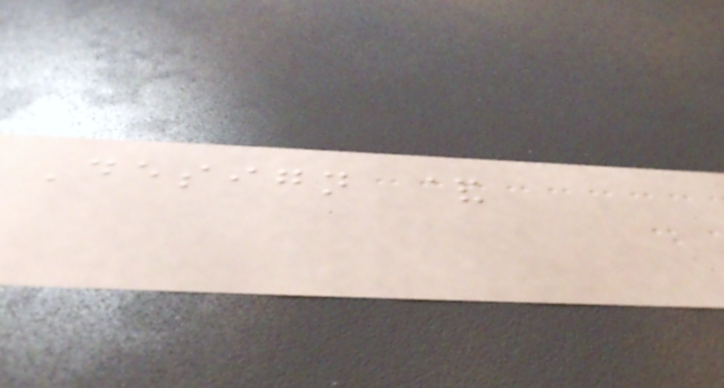Design &
